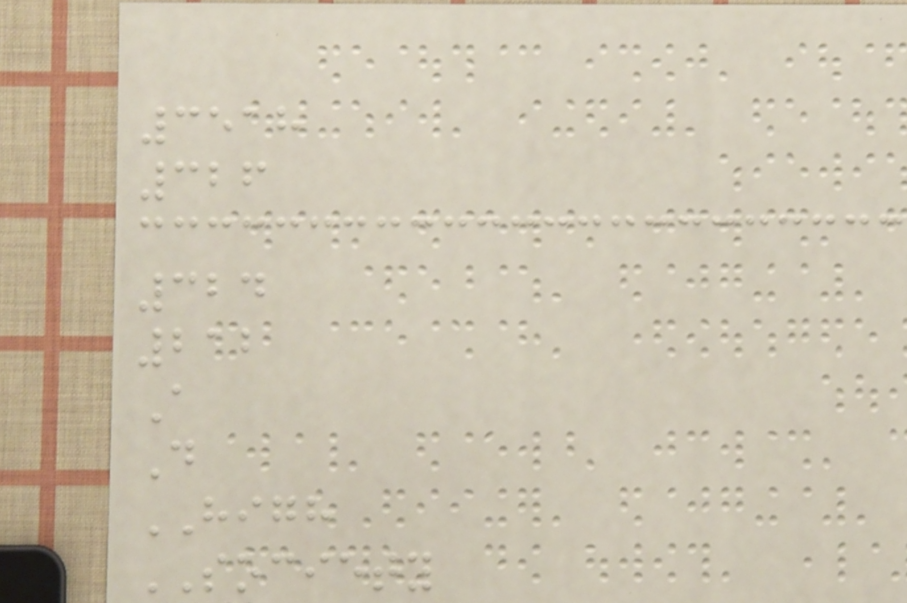3518
326
324
212
A
D
HIGH
SOCIETY
